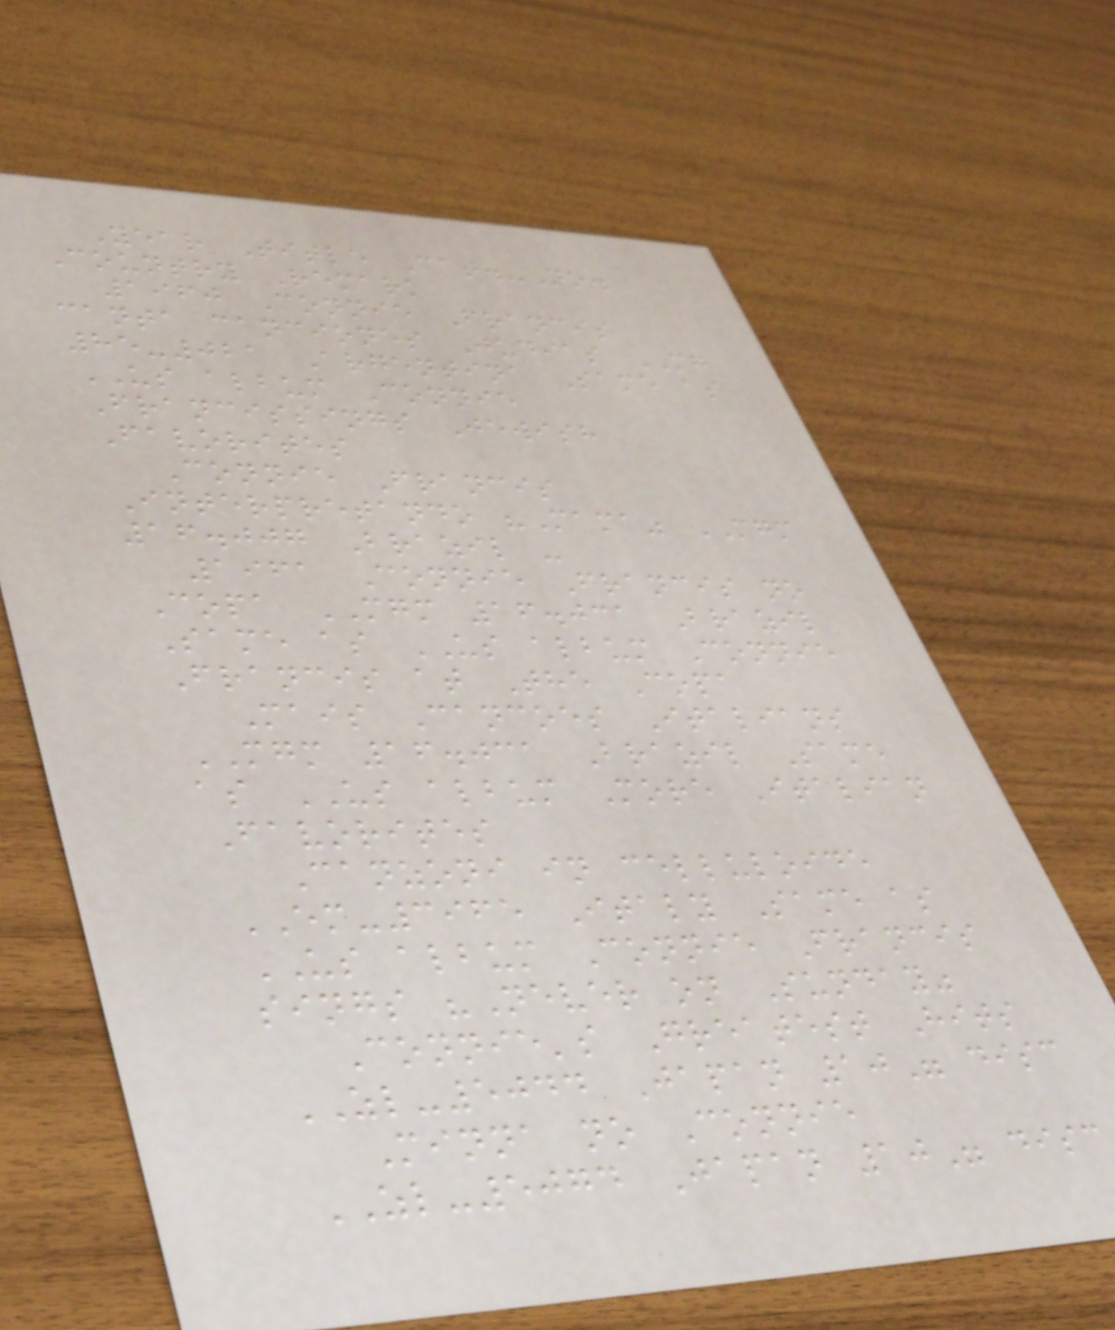Year Title Cat.-No.
Country Remark
1960 Connie Francis
canta canciones Judias MG
85-021 Argentina Same as
US album Connie
Francissings Jewish
Favorites
Connie Francis
Interpretando "Mama" MGM
16.007 Brazil -
1961 Connie Francis no
Copa MGM 16.031 Brazil
Same as US album Connie
Francis at The Copa
Mais Cancoes Italians
MGM 16.031 Brazil Same
as US album More Italian
Favorites
Canzoni in celluloide
EM-3965 Italy Same as
US album Connie Francis
sings "Never on Sunday"
Connie's Greatest Hits
ZL-5044 Japan 10" disc
Minna no Connie
ZL-5074 Japan 10" disc
